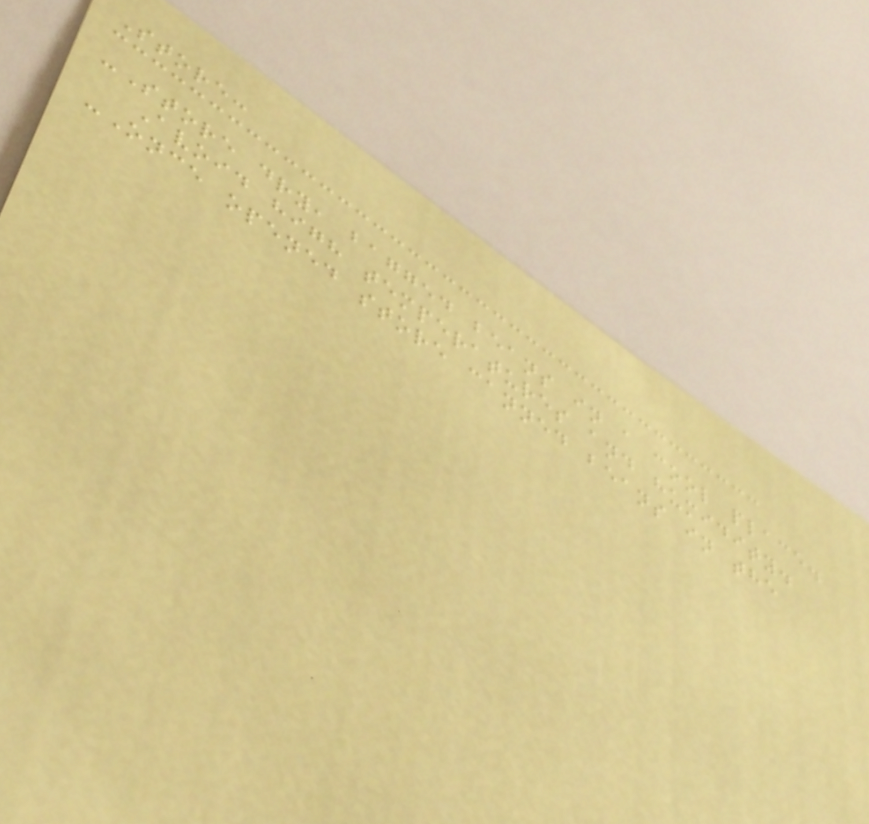Store:
-Store dry, bagged beans in a cool place.
Avoid high temperatures and humidity.
-Once opened store canned beans in the
